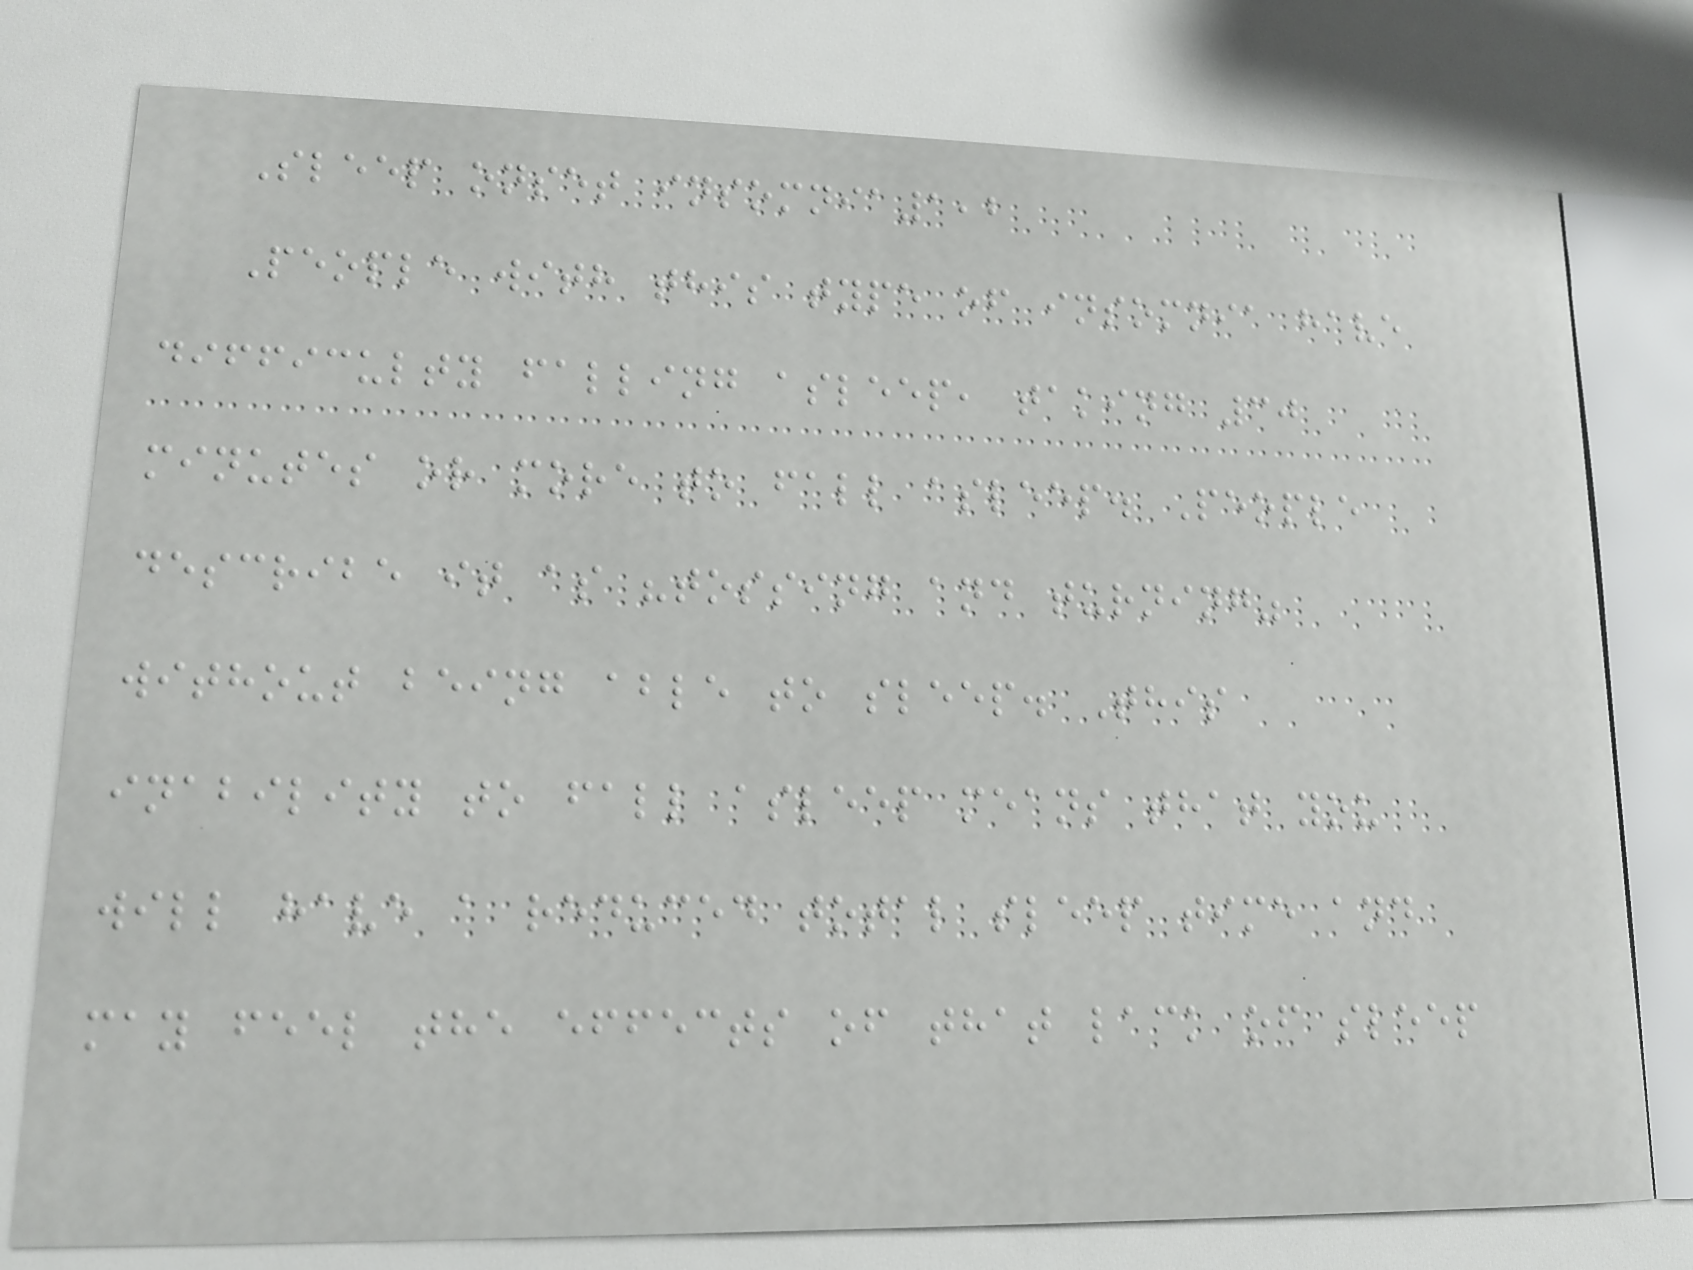Sleep onset insomnia1,2
People with this type of insomnia have
difficulty falling asleep, taking 30
minutes or more to fall asleep. People
describe it as "tossing and turning"
without being able to sleep. This
inability to fall asleep means that you
will have a reduced total sleep time and
may feel the effects of that lack of sleep
